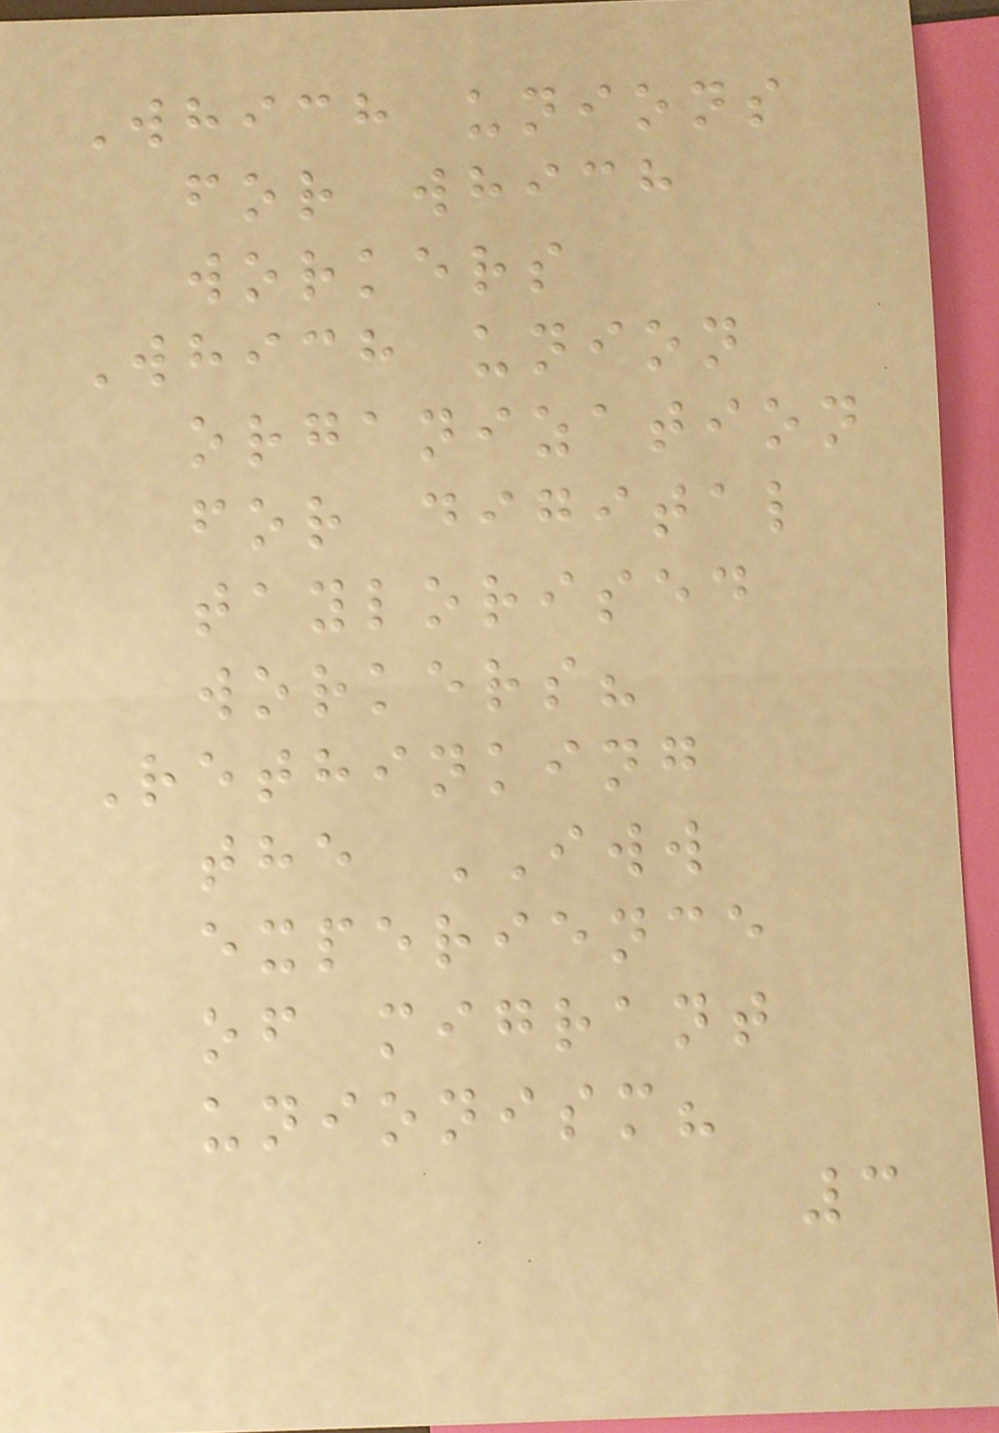Which unions
for which
workers
Which union
organization
for digital
taylorised
workers?
Rethinking
the IWW
experience
of migrant
unionism?
3
